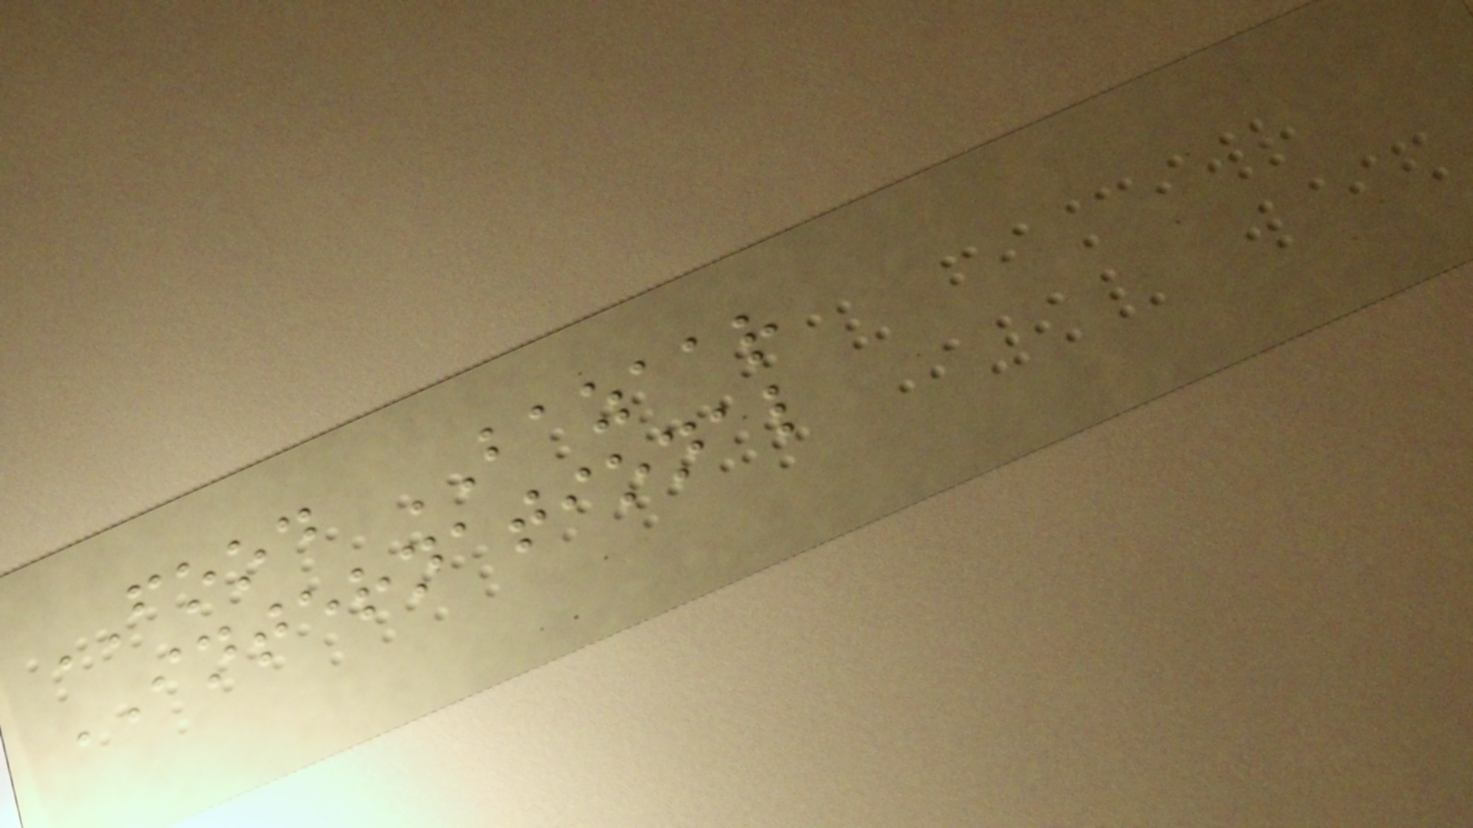FOOD BAZAAR
INTERNATIONAL
